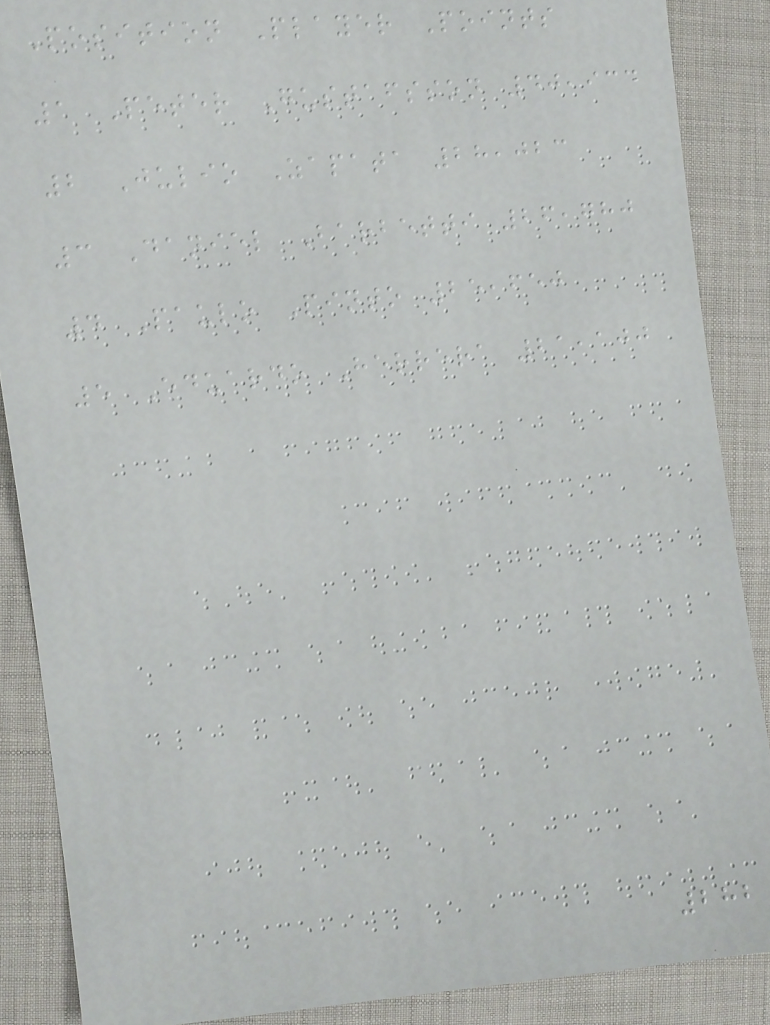Position Player Points
1 Peter Gustafsson 40,934
2 Julio Zapata 28,023
3 Daniel Barbetti 26,780
4 Paulo Pinto 25,650
5 Eduardo Herrera 21,100
282
